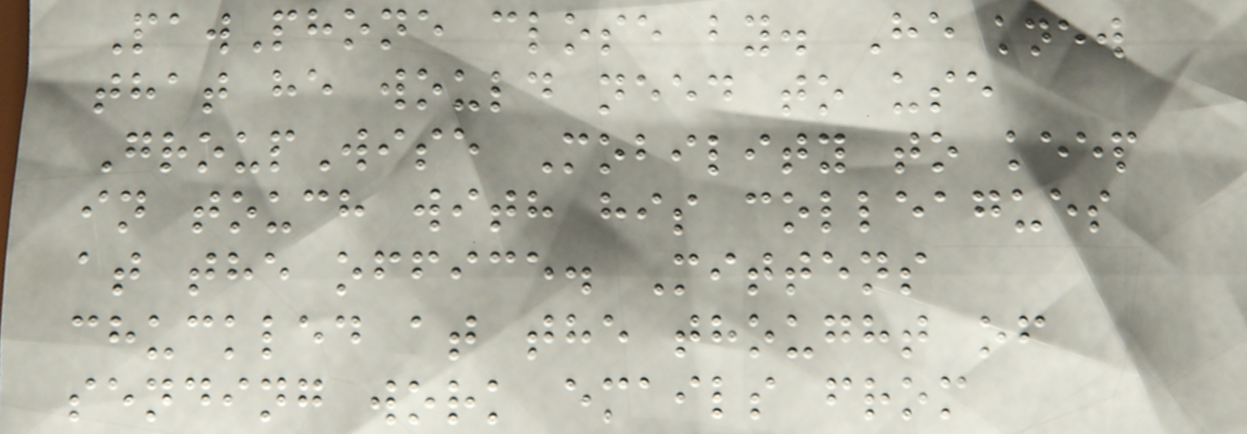PawPhone close by. He knew
that he would need to use
GroupWise Mobility to keep
in touch with his colleagues
at the office. Mittens
chuckled at the thought of
sending work emails from
